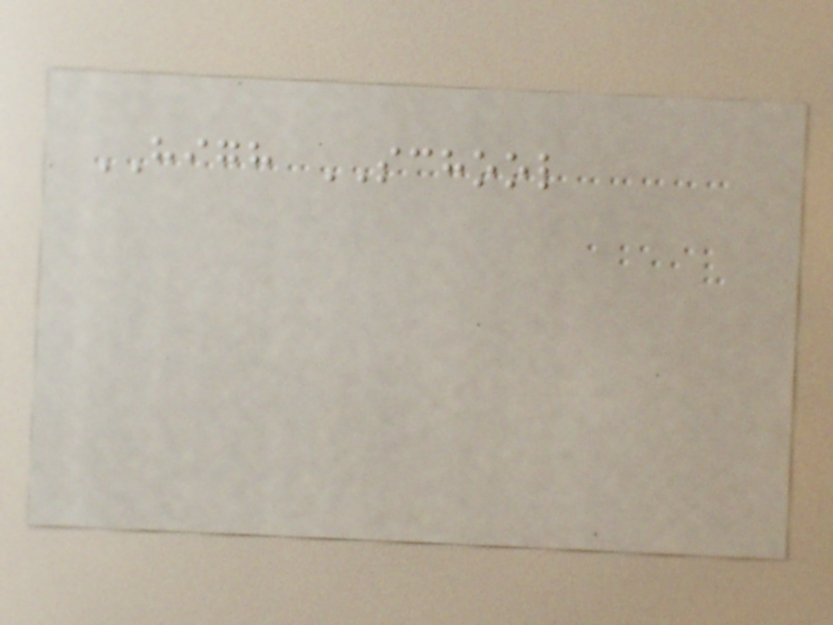HIGH SCHOOL
